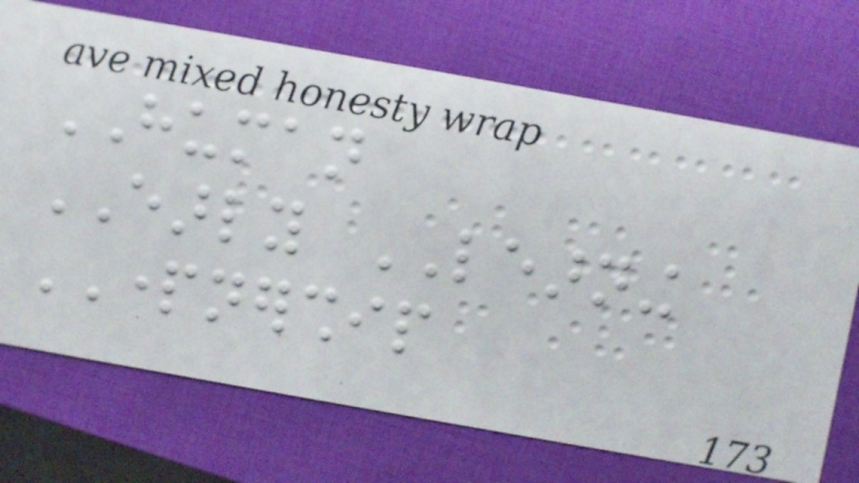HUMAN
EARLY LEARNING
PARTNERSHIP
